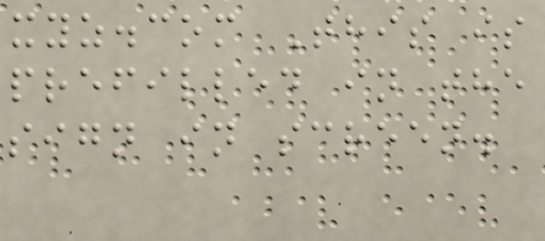xyz.com This is
prefilled in the
sign in screen.
